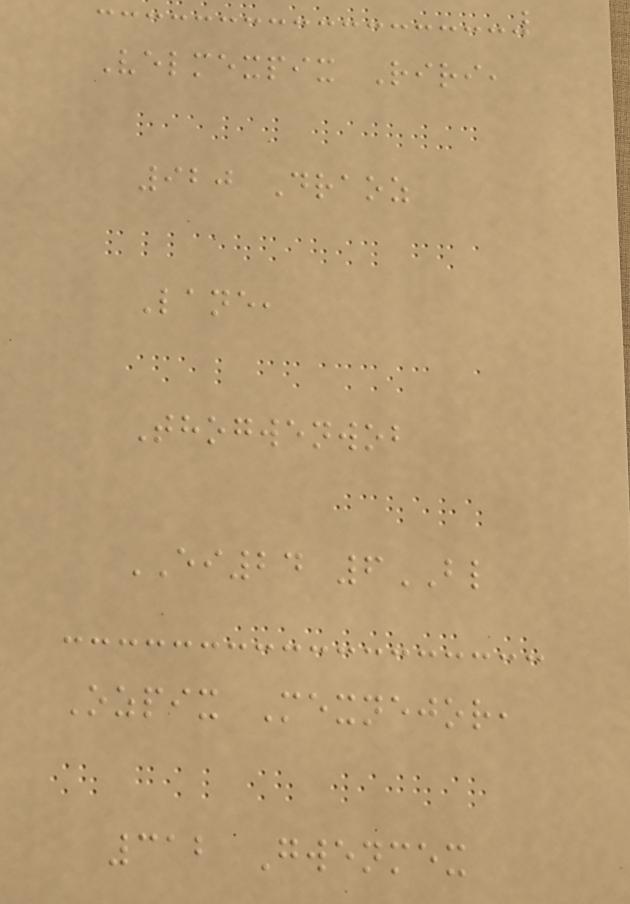Velmexpix Riri,
920 Draoz
Lane,
Thogwenwob
EI24 6BL
Ozpix Mexnejor,
312 Gwenmex
